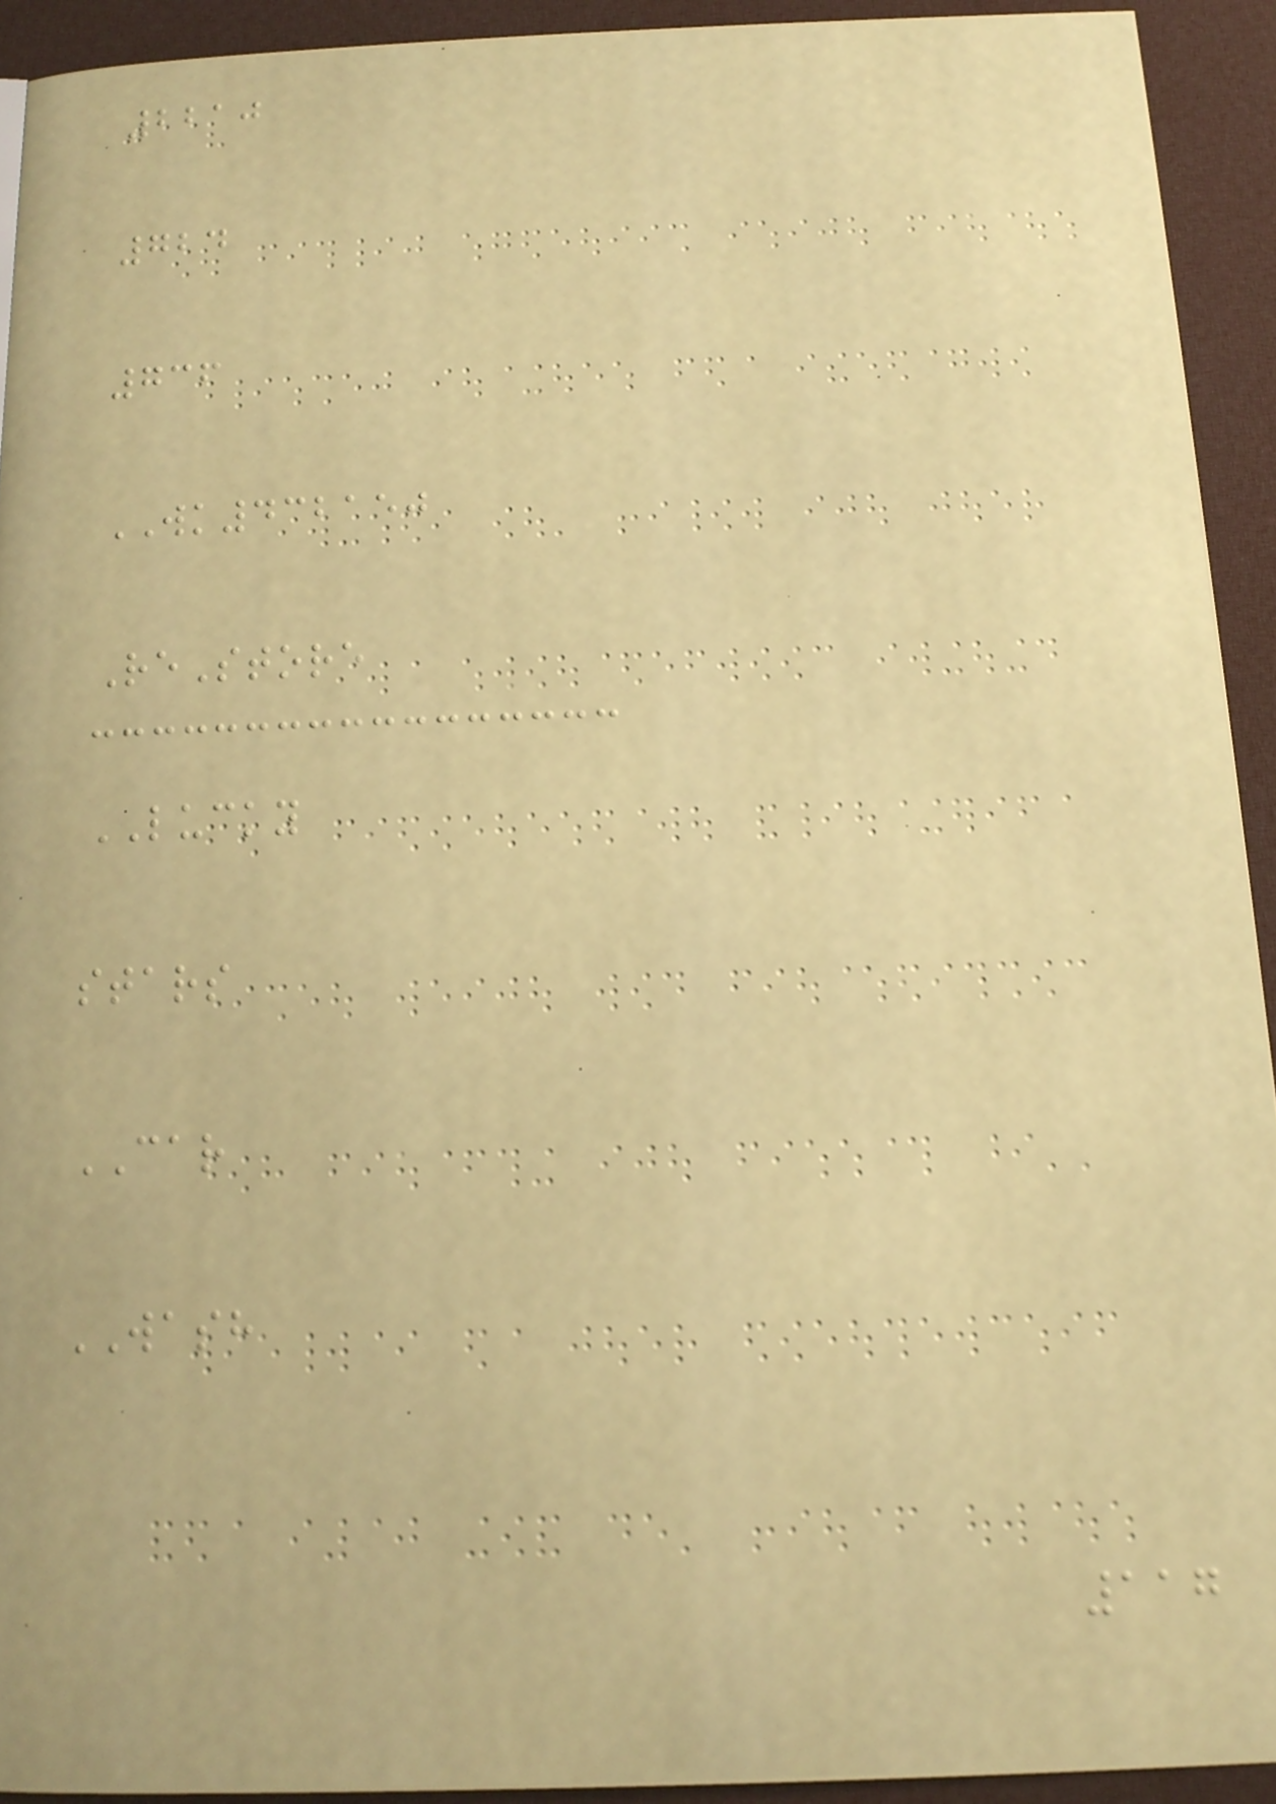2210
724
736
WK432150
ReStore
LUCKY
stars
CAR
WASH
117
